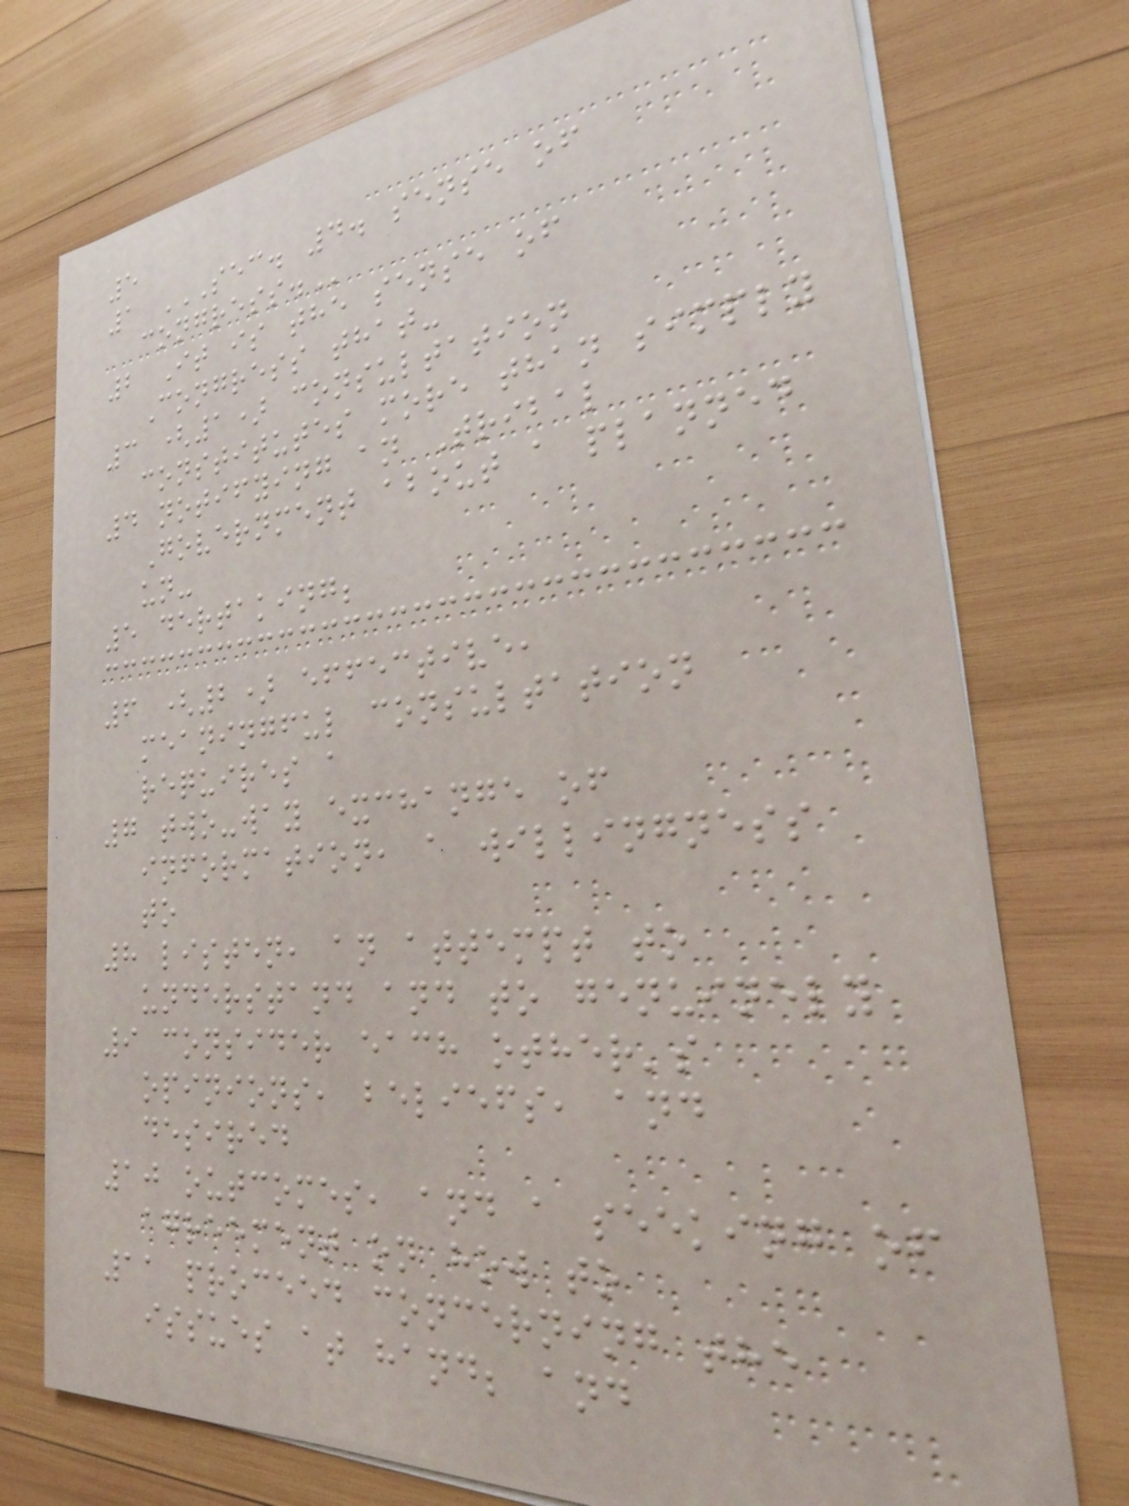5
1 SEC. 4. SENSE OF
CONGRESS.
2 It is the sense of
Congress that-
3 (1) consultation
constitutes more than simply
4 notifying an Tribal
Government about a planned
un-
5 dertaking;
6 (2) effective,
meaningful consultation
requires a
7 two-way exchange of
information, a willingness
to
8 listen, an attempt to
understand and to genuinely
9 consider each other's
opinions, beliefs, and
desired
10 outcomes, and a seeking of
agreement on how to
11 proceed concerning the
issues at hand; and
